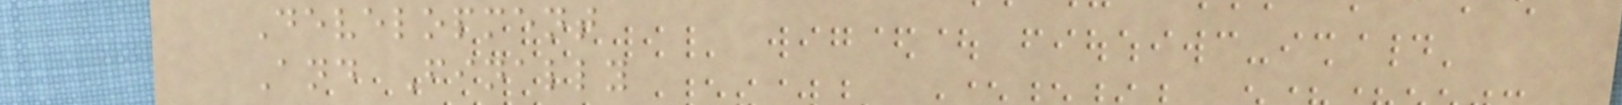Development
And Finally
